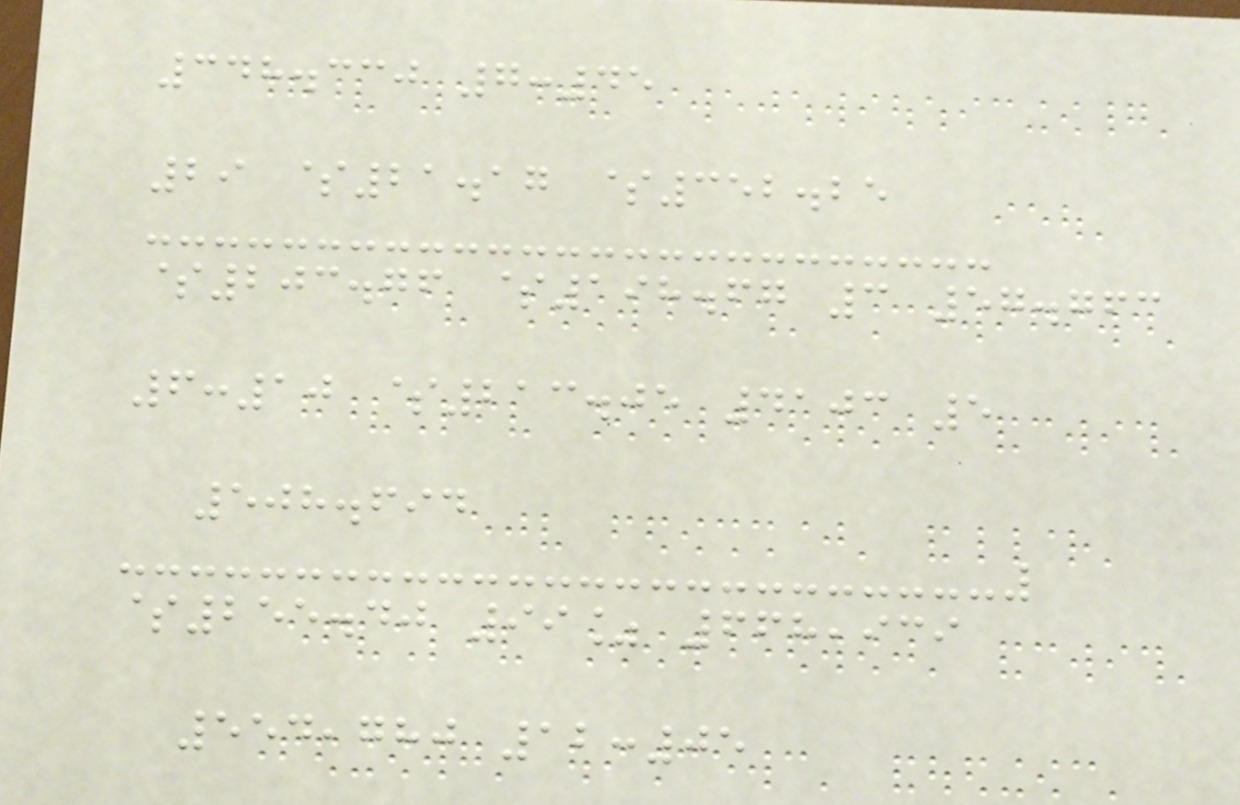348.330 7:45
29 $21.17 $352.25
$203.76 $198.67 3 57.763
6:10 $213.05 4103 5
508.694
$255.40 99% 668,939
554,780 12:05
